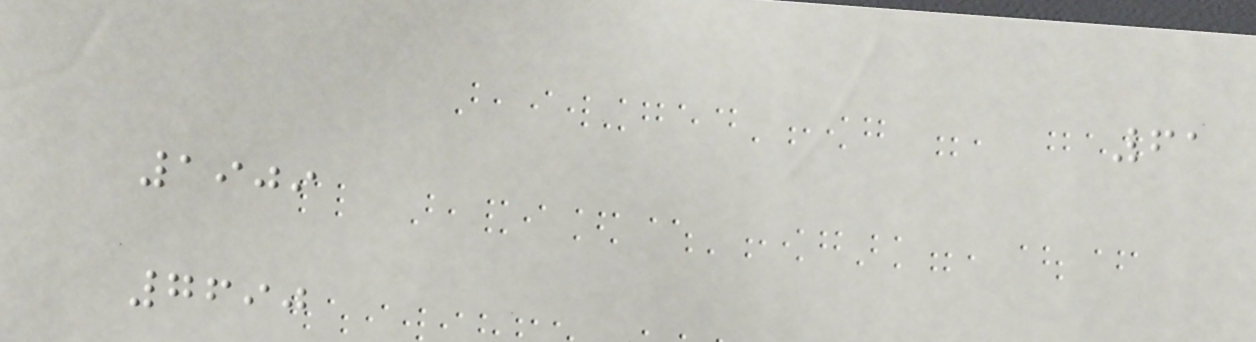61
1909
7690
